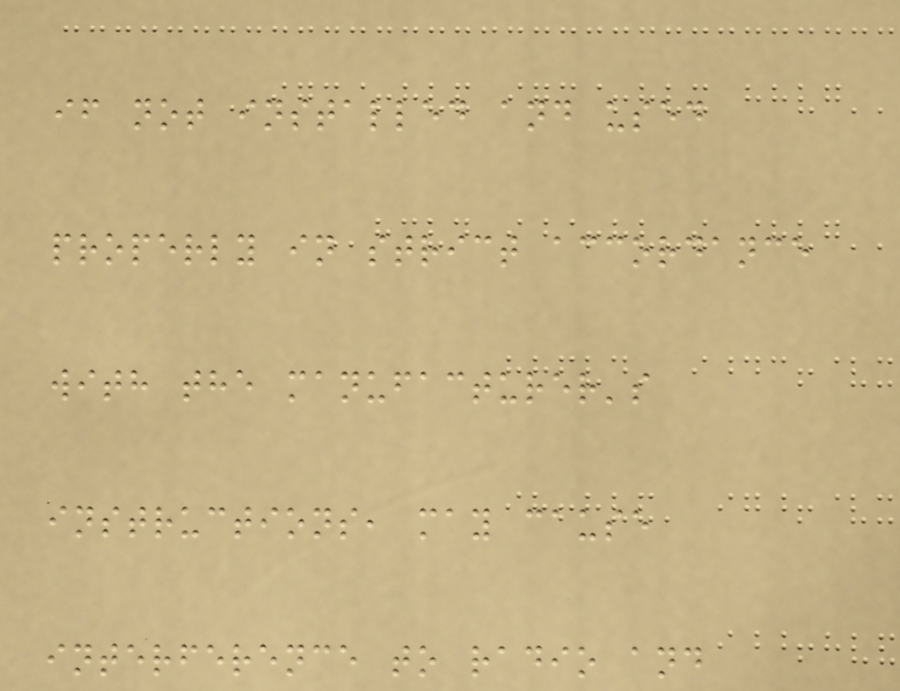if not installed and used
properly in strict accordance
with the manufacturer's
instructions, may cause
interference to radio and
